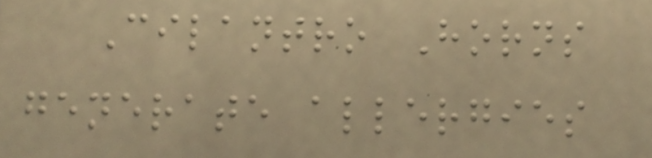Cilantro Horns
generate allergies
